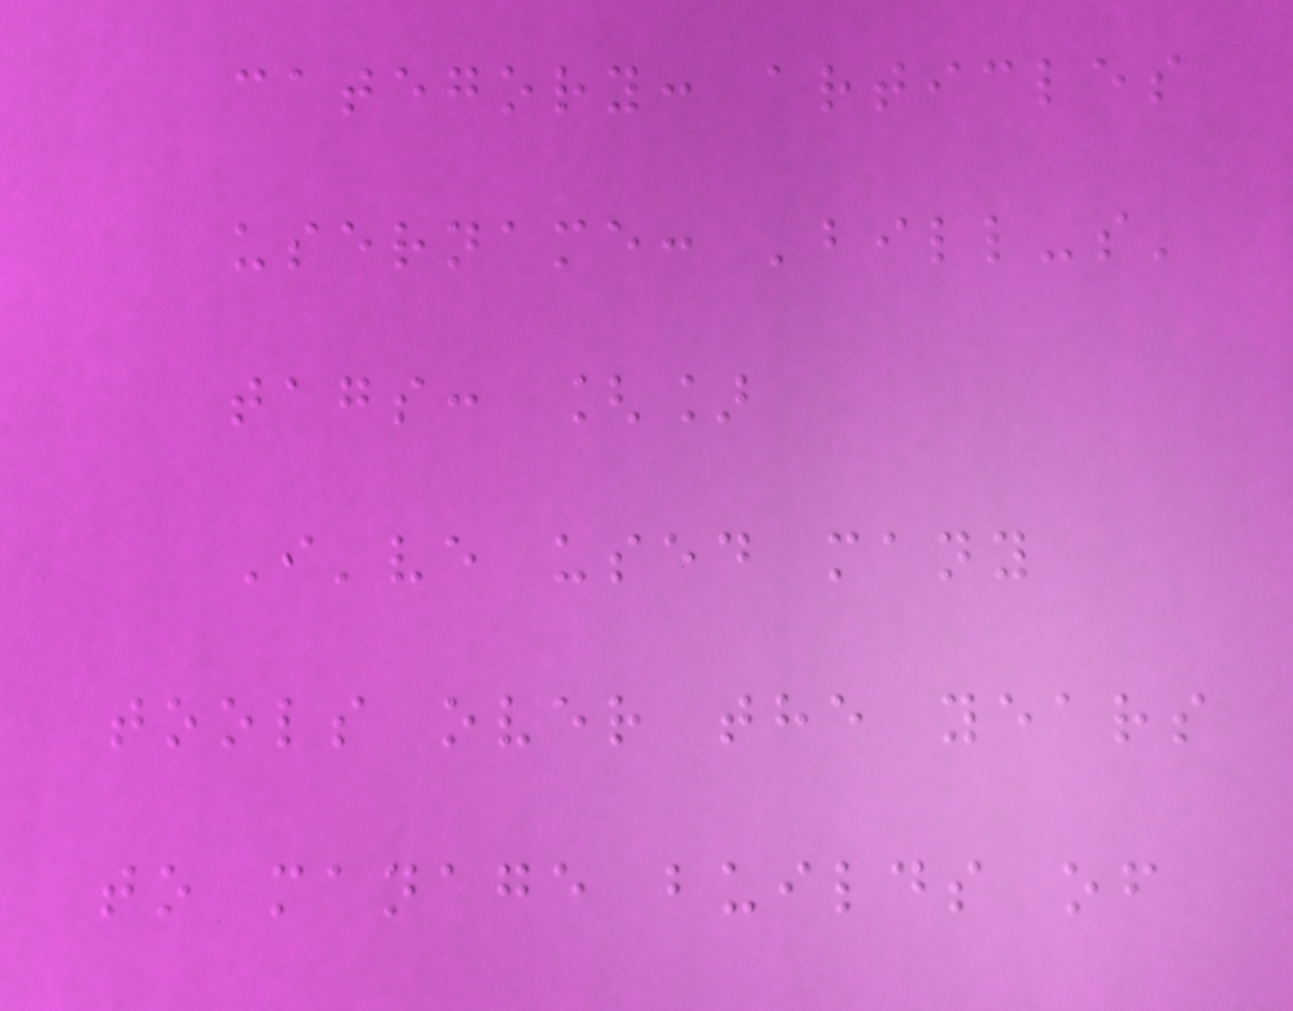category: articles
username: 'bill-s'
tags: []
I've used many
tools over the years
to manage builds of
